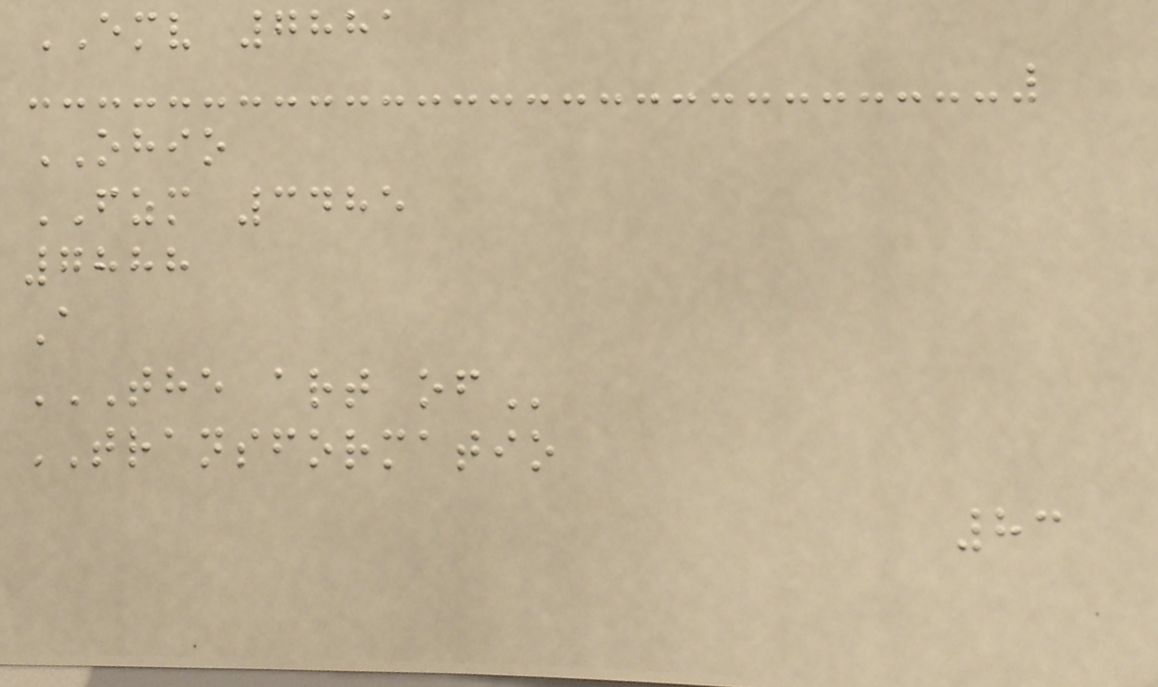EMV 7881
OHIO
FZM 3485
7888
A
THE ART OF
TRANSFORMATIO
83
